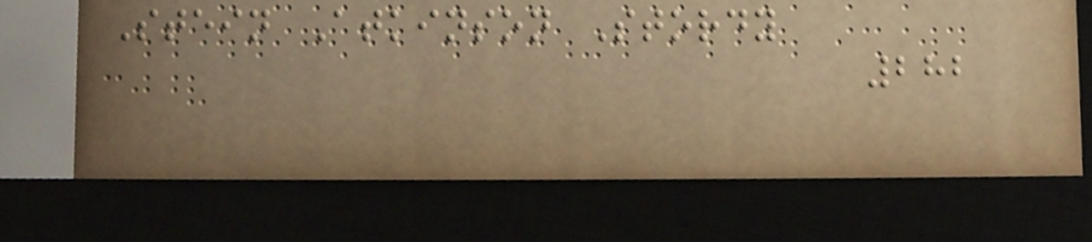Stein Atkinson Stordy
282
